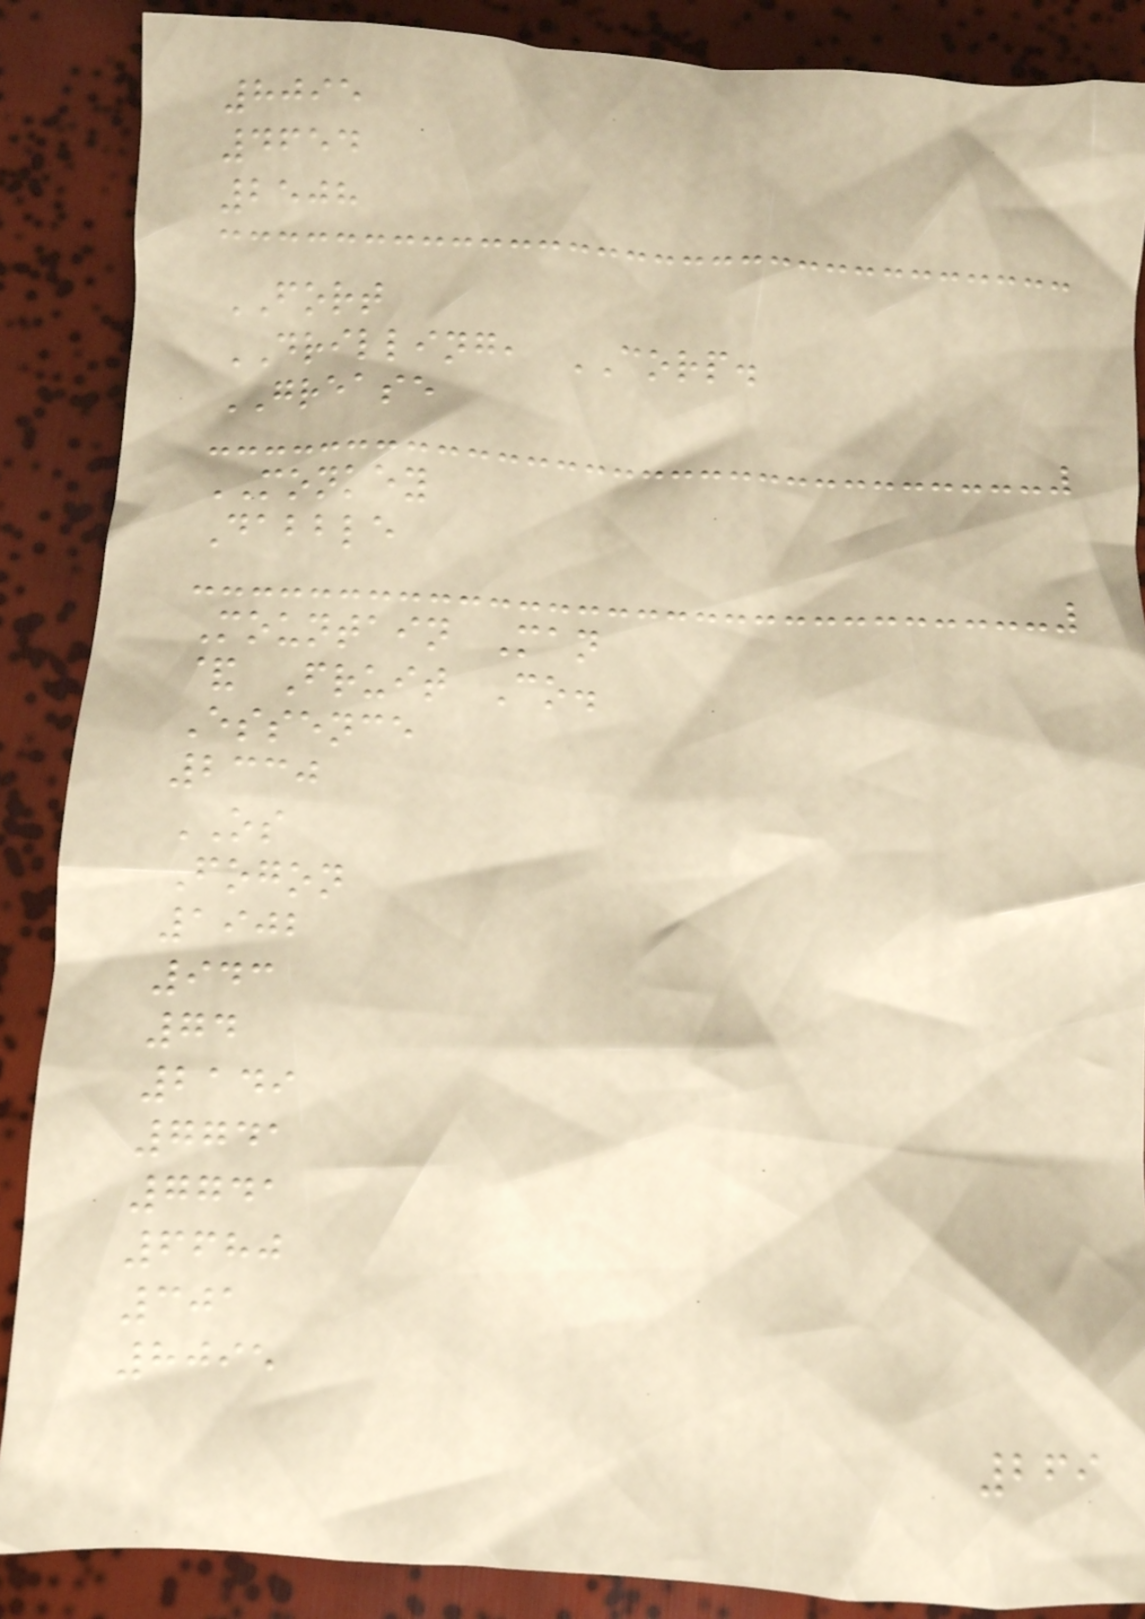8095
4654
2508
FORT
DRILLING, CORP.
GREASE
MONKEY
Dabble
Mountain Man
& Fruit Co.
Essence
2330
OS
Fogon
1902
943
74
2149
7741
7741
6680
301
8095
269
